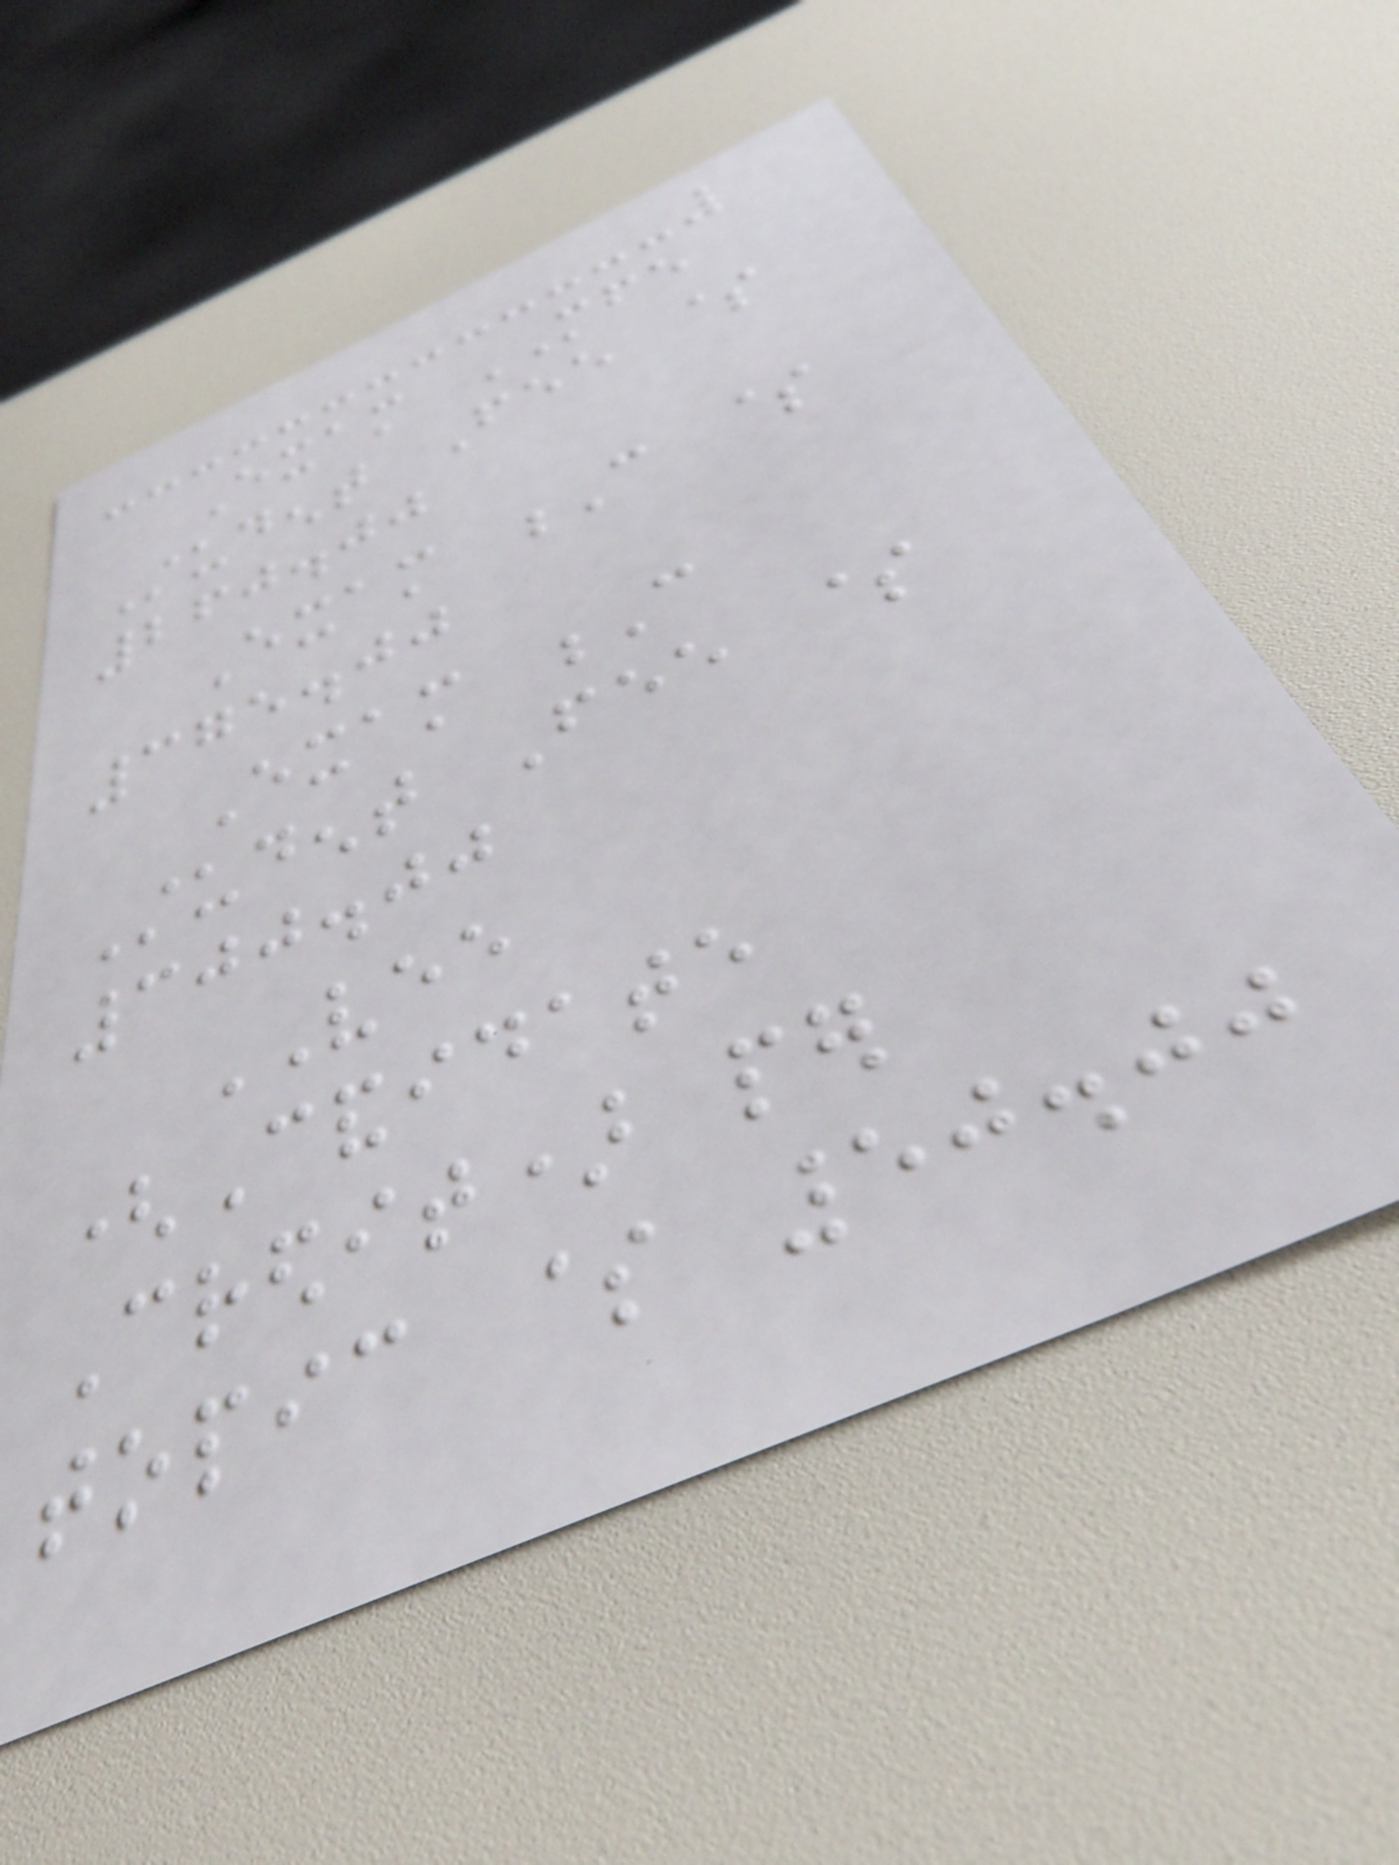Exam MFE
Student Fee $
260.00
Exam C $
375.00
Exam C
Student Fee $
300.00
VEE
(Candidate
Credit) per
topic $ 50.00
